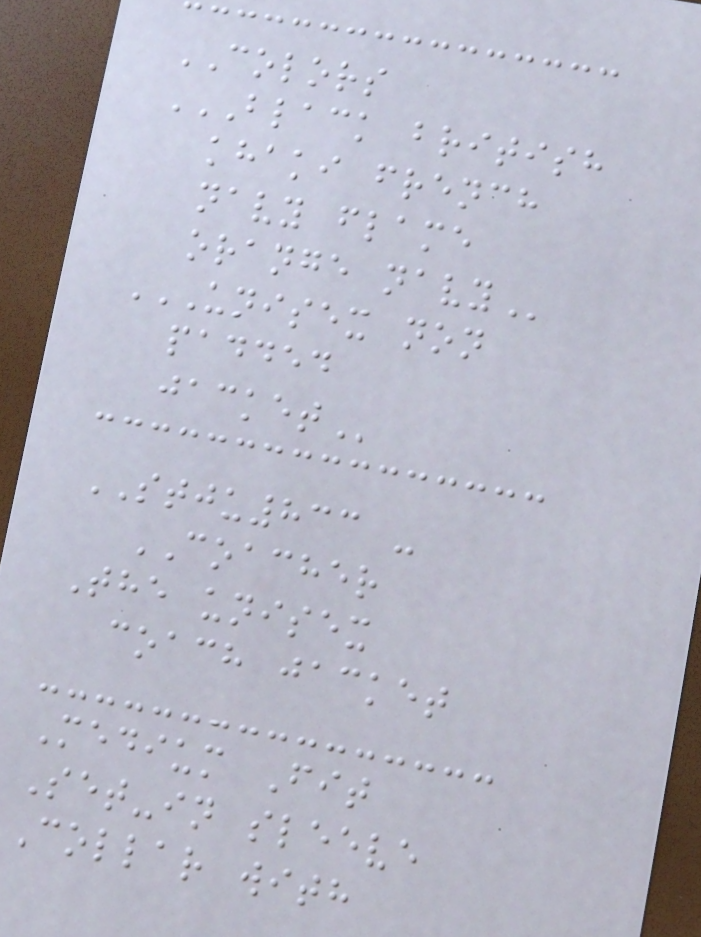COLORS
BLACK BRITISH
KHAKI FRENCH
NAVY FLAME
ORANGE NAVY
UNISEX NON
PADDED
JACKET
STJU833 -
COACHER
The unisex
coach jacket
Medium Fit
Set-in sleeve
Collar with
